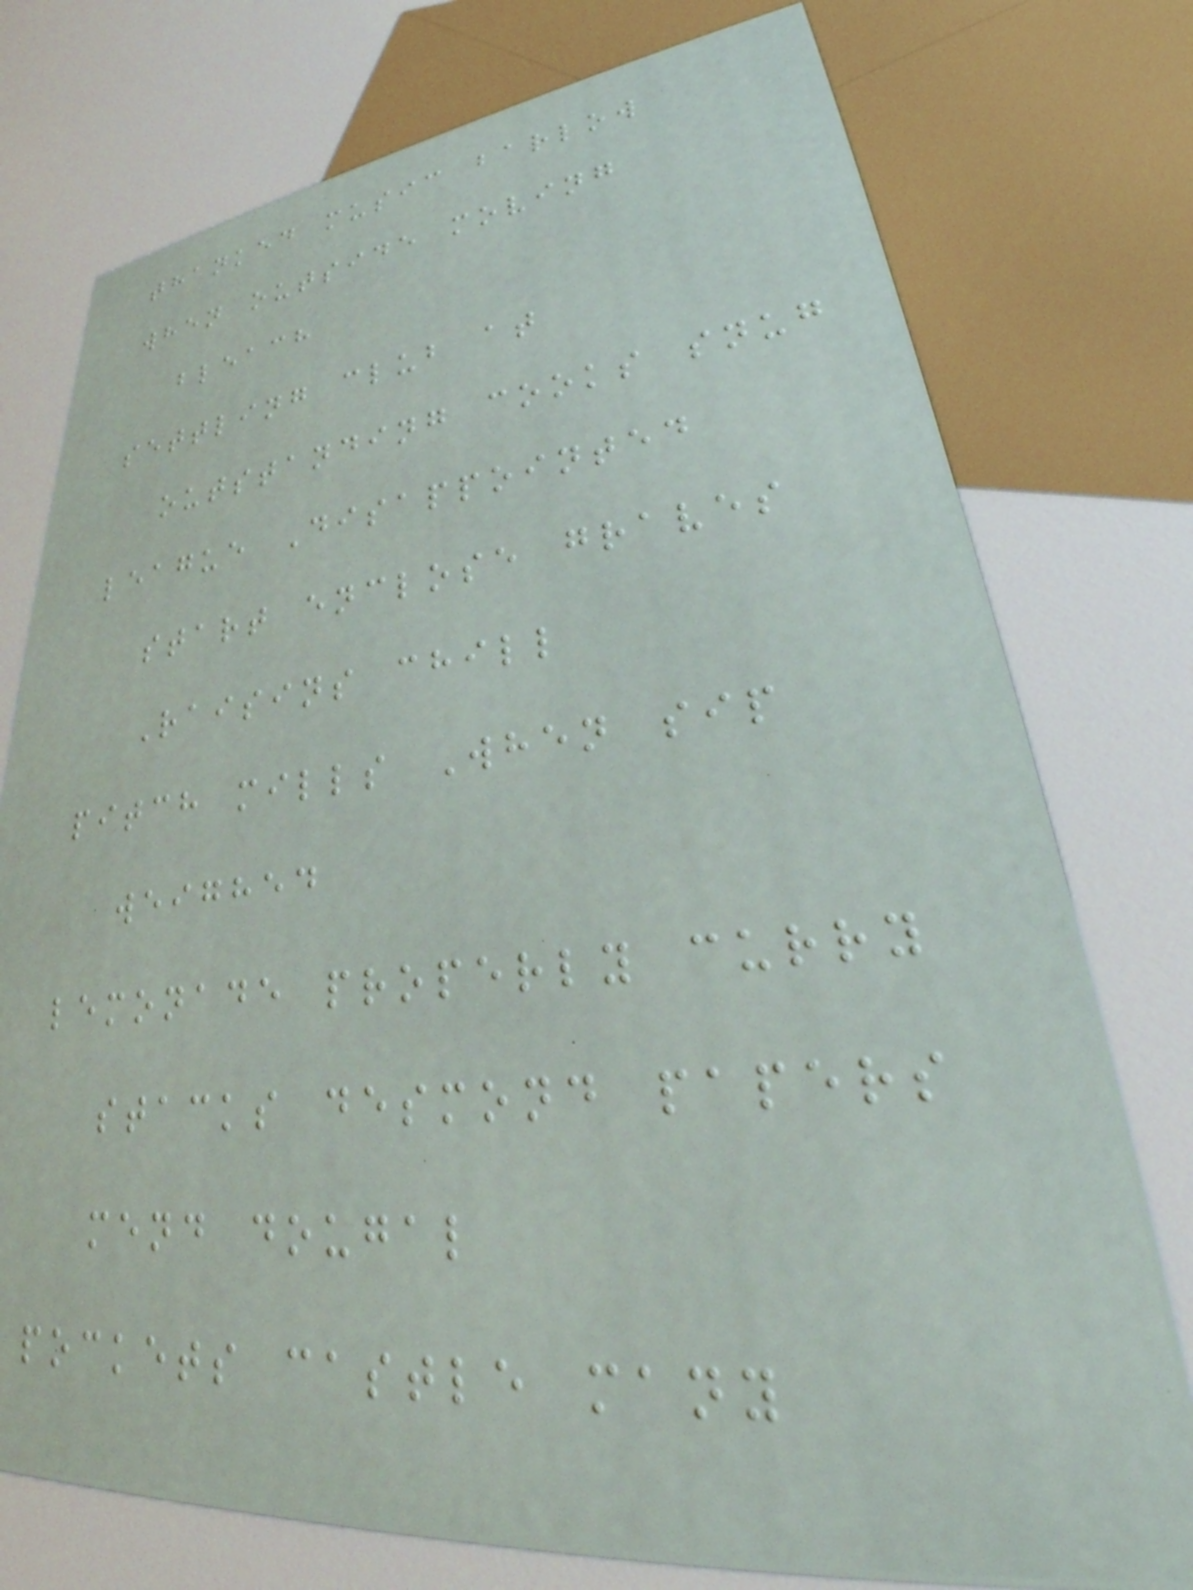thanked music barlow
when outside moving
bleach
settling club at
outstanding cooks snug
league Disappointed
start enclose graves
Raisins chill
pitch mills When sip
weighed
lemonade properly curry
stacks desmond papers
mend dougal
pockets castle many
